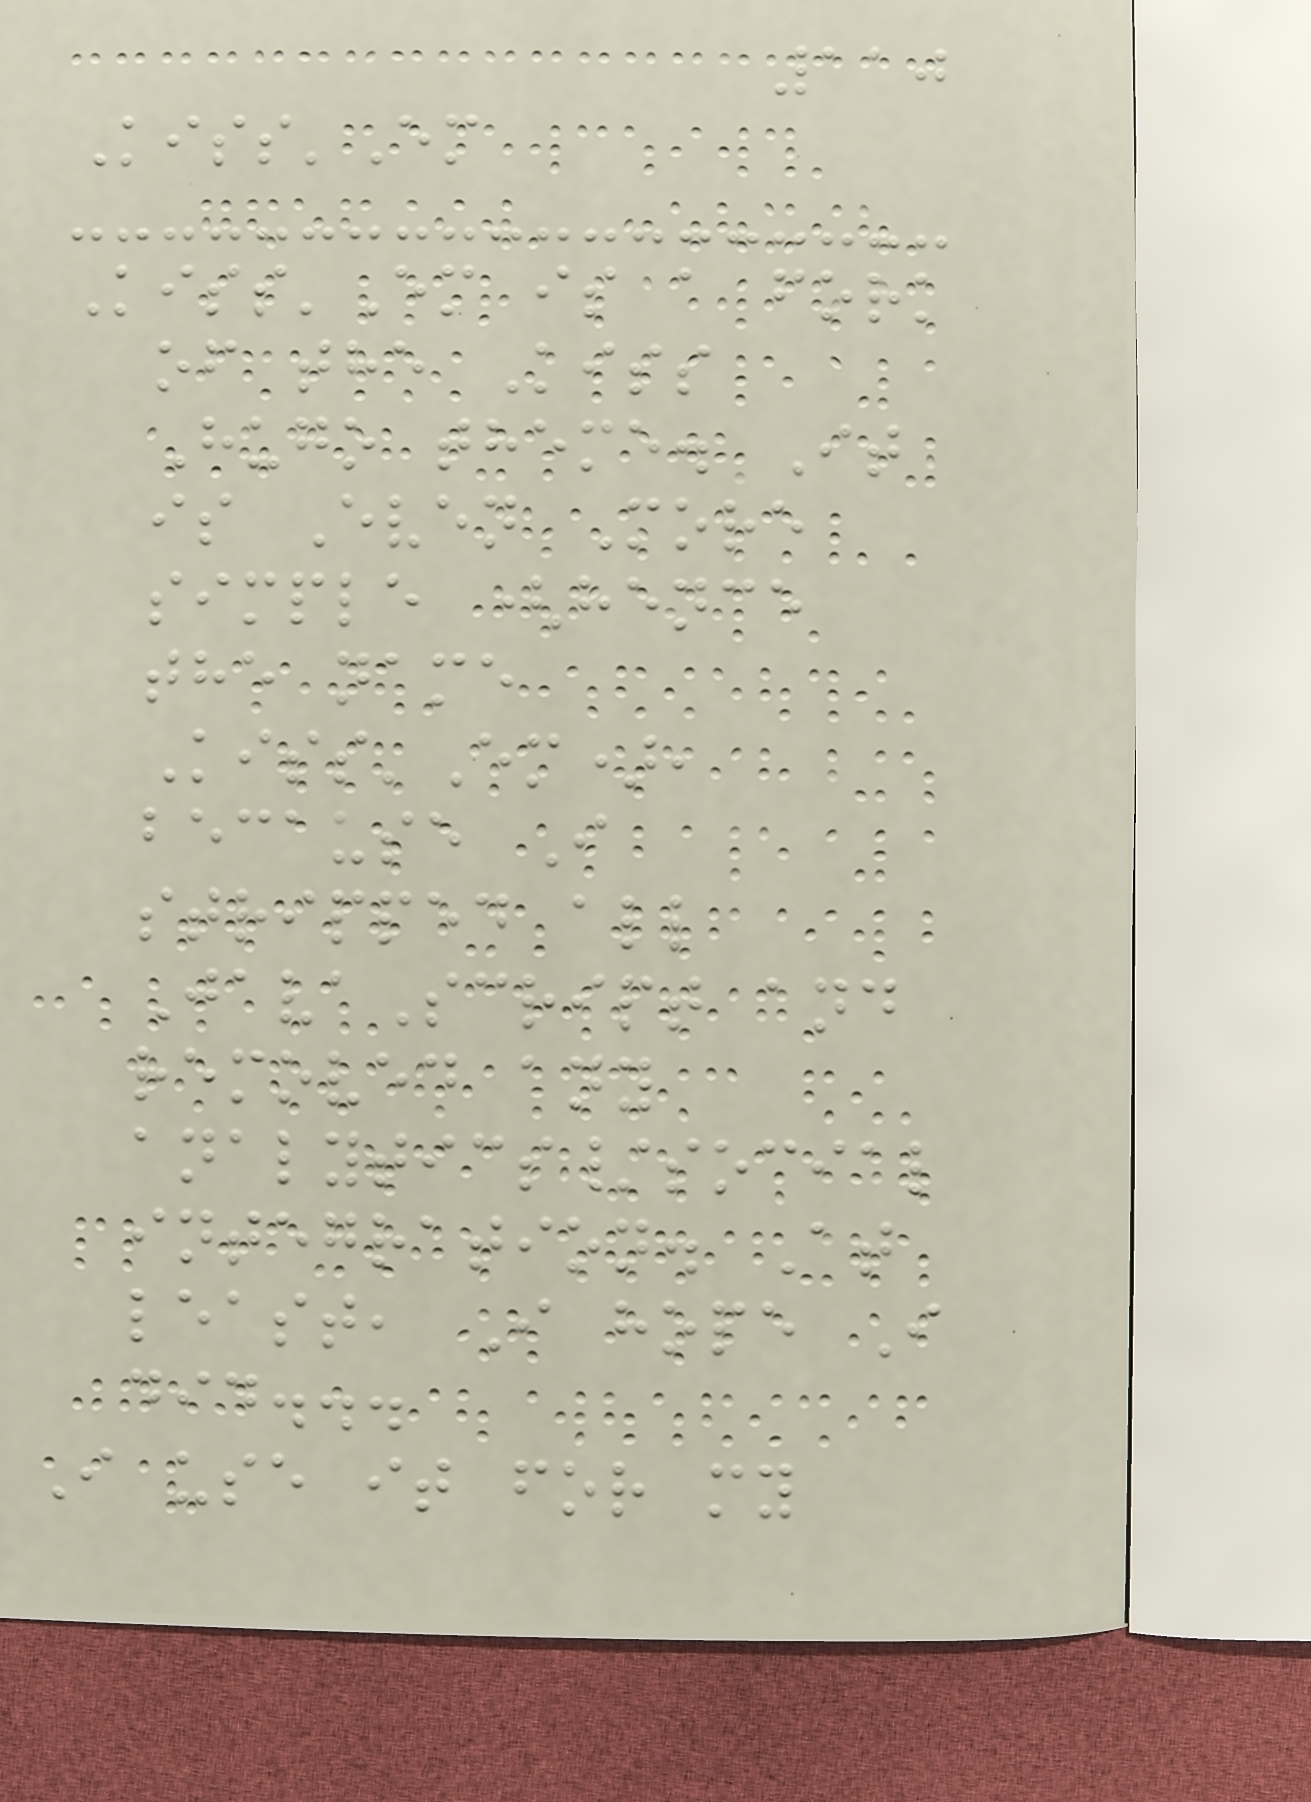110
Kiss'Em
Kiss'Em is a fork
of the Kiss
Hugo theme. It
is Even More
simple (hence
the name
Kiss'Em),
because I
stripped all
JavaScript and
removed any
analytics/social
integration. At
least, I hope I
did...
I use it for my
